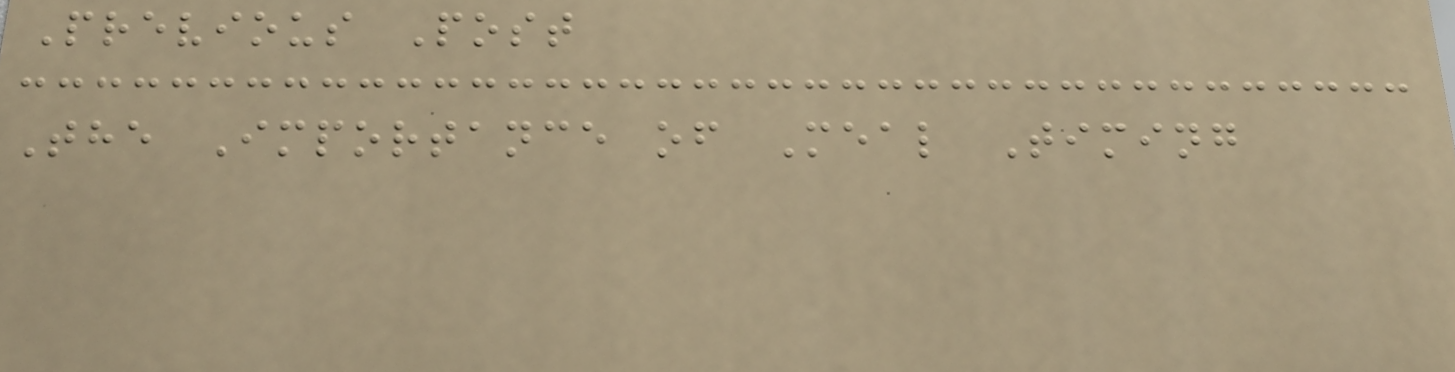Previous Post
The Importance of Meal Timing
